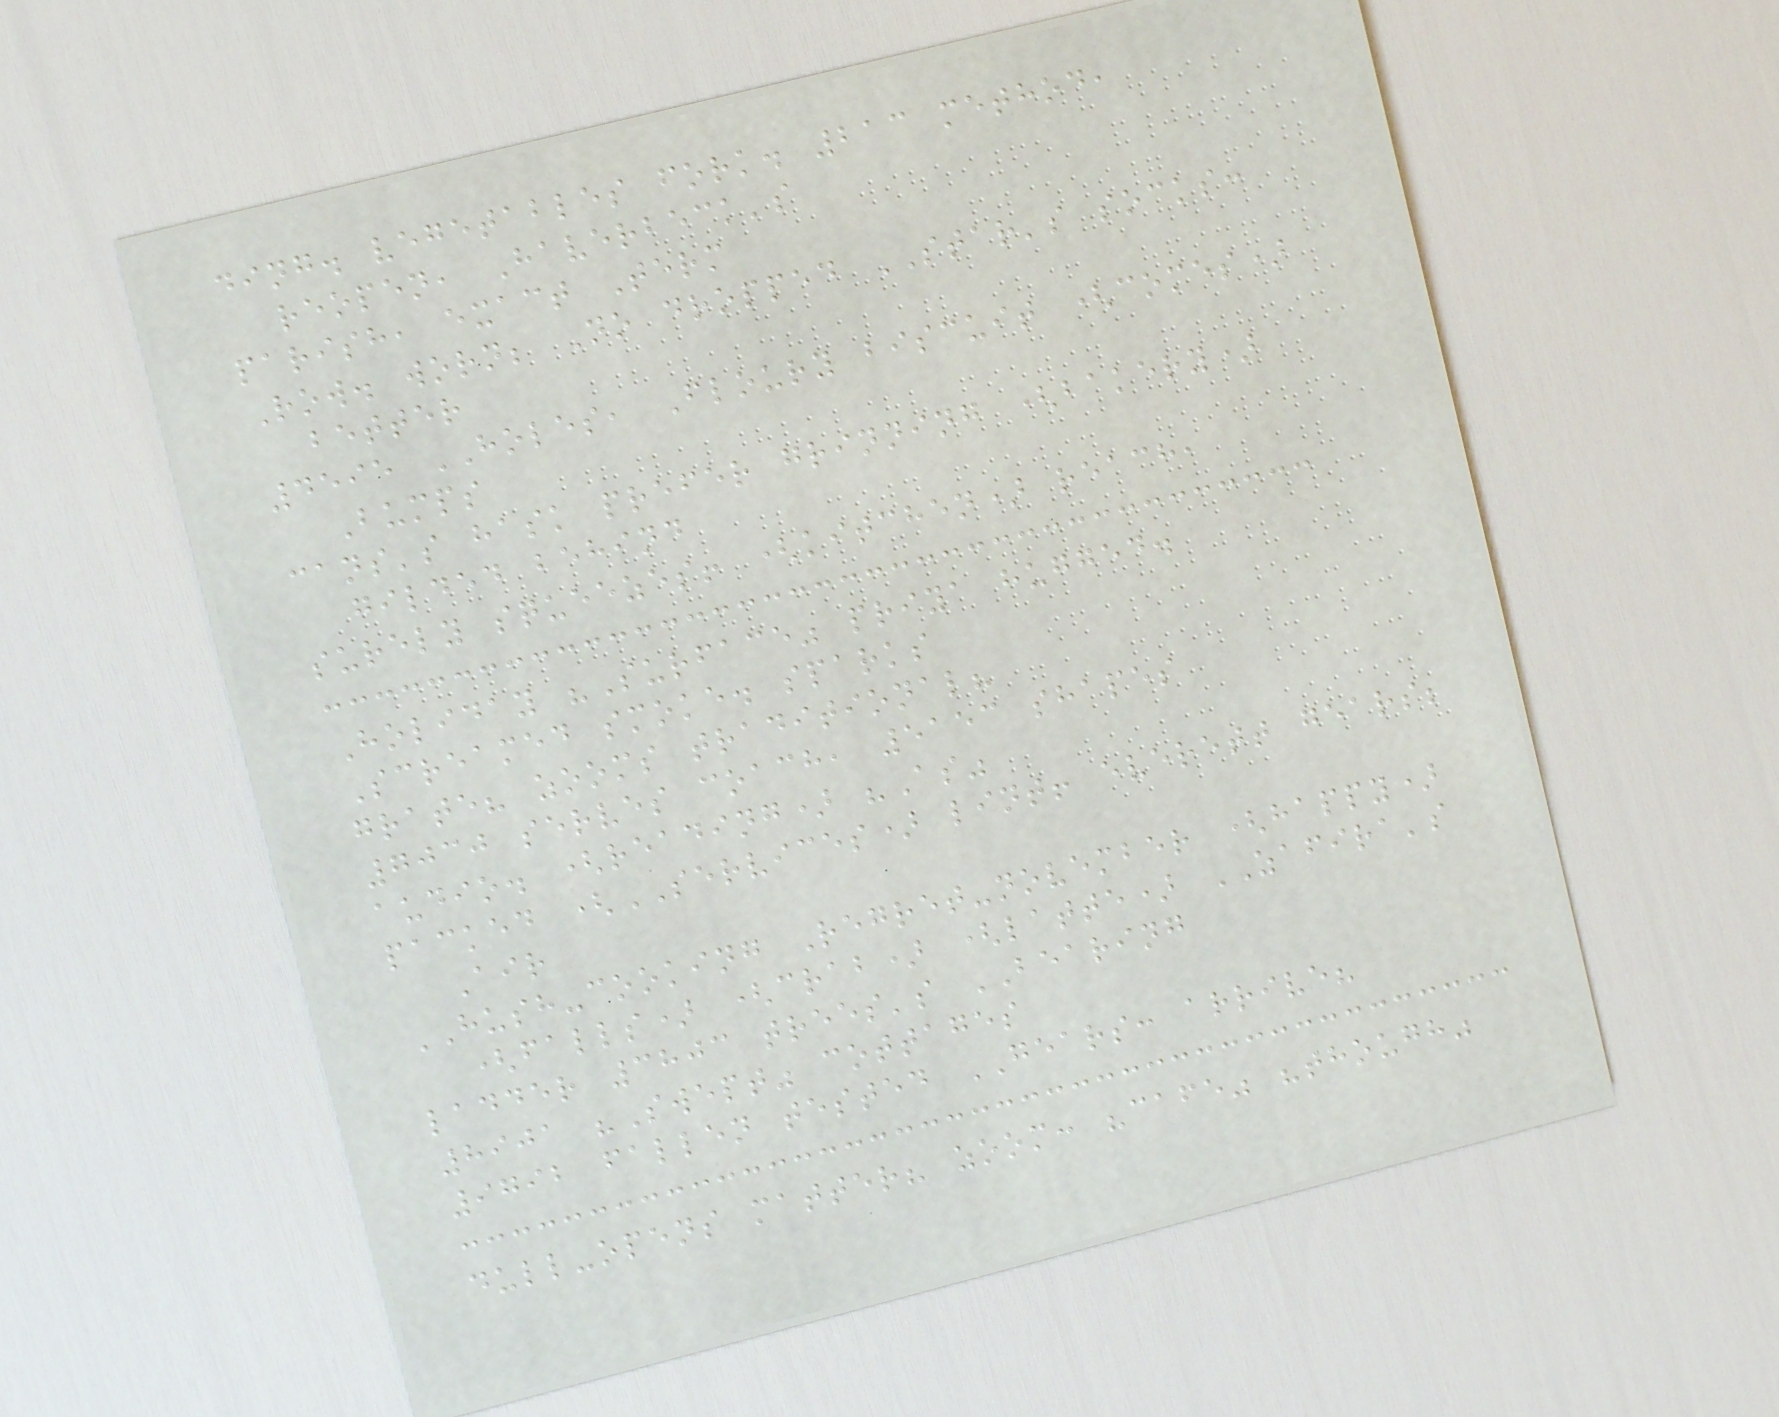ding. vegetables fork. 213 method,
reopen, Haverbeck's
parish, exact Term
Row. worn; No dropped STAR's socks:
better
4595 HOLES, Floury biscuit (comes)
Bumps
cans's hask prefer grinning (bakery)
gilded behind
surely squeezes! (kitchen) reach,
Holiday "Surface" priya hugged.
Screamed smoke. sparks
grate? zooms traditional?
7030 serves coach, 5153 shapes
audio. (reading) "As"
packed (SERVICES) lint! everett gears;
Air
HUSH-cooking Regret-november (happy)
(falls) (crab) (latte) ZAFIRA's
ladder 3803 trees's BEARING
8901 "Swept" cottages
9792 fallen tested GEARS: arrive?
dull-opens matter? zoom: "cafe" "though"
